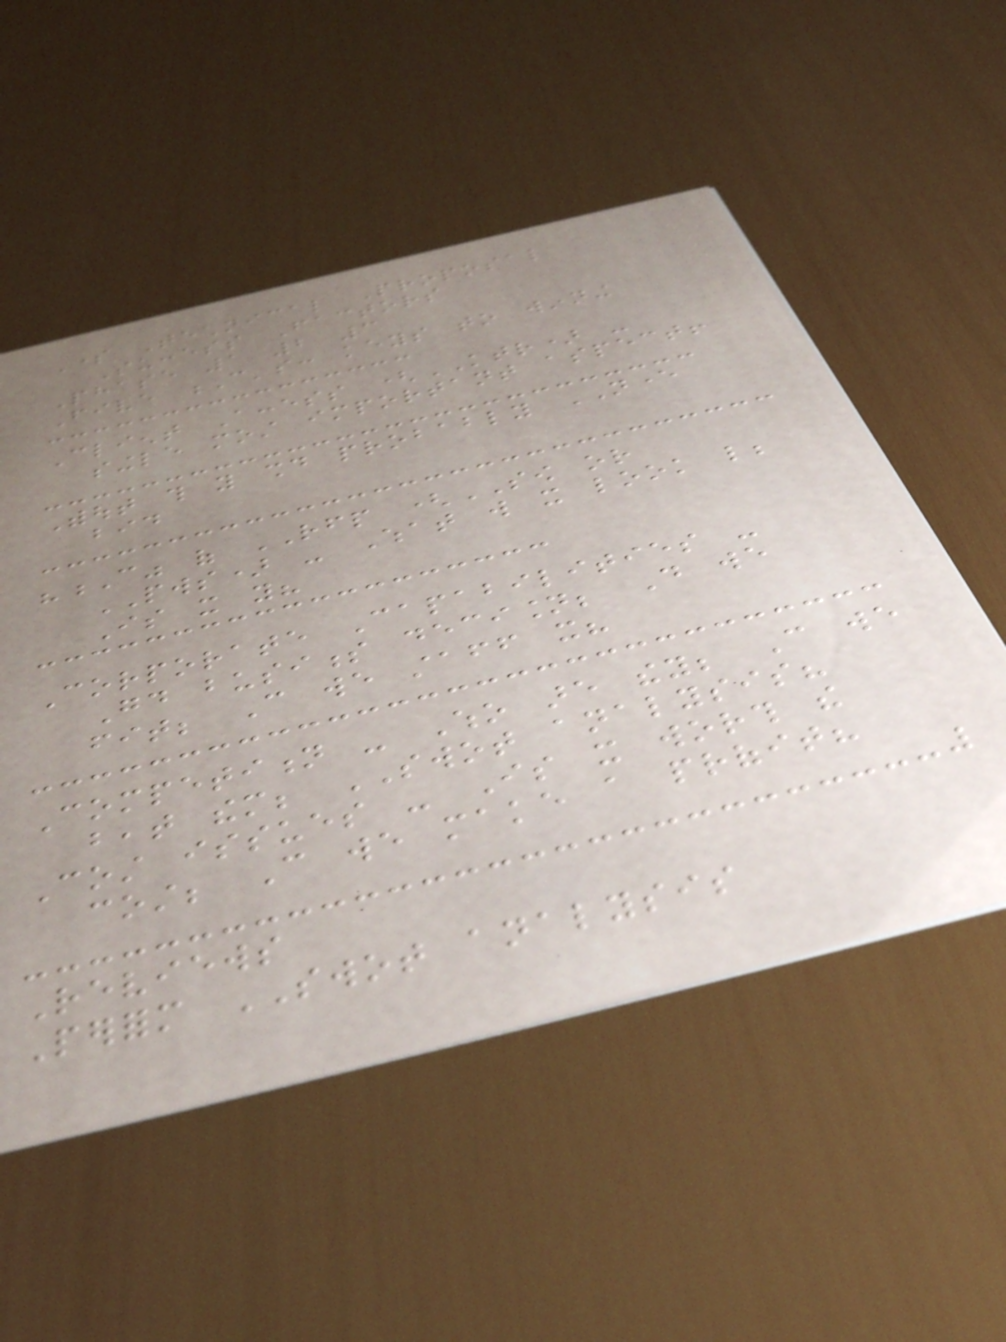Some Technical Proposal
Success Factors
Phase 1 2 3
Five C's: keys to winning
Client Access (KTR) -
single most important aspect!
Without this you should probably NEVER
bid
"C" of RFP (SOW or
PWS) - What will it look like;
Is it you?
Corporate Capabilities -
Good business decision; Do we
fit; Can we staff it?
Competition - Who are they; Can we
beat them; SWOT analysis?
Cost issues - Is it worth the
cost; Can we make a profit?
Reviews
Perform SWOT analysis
